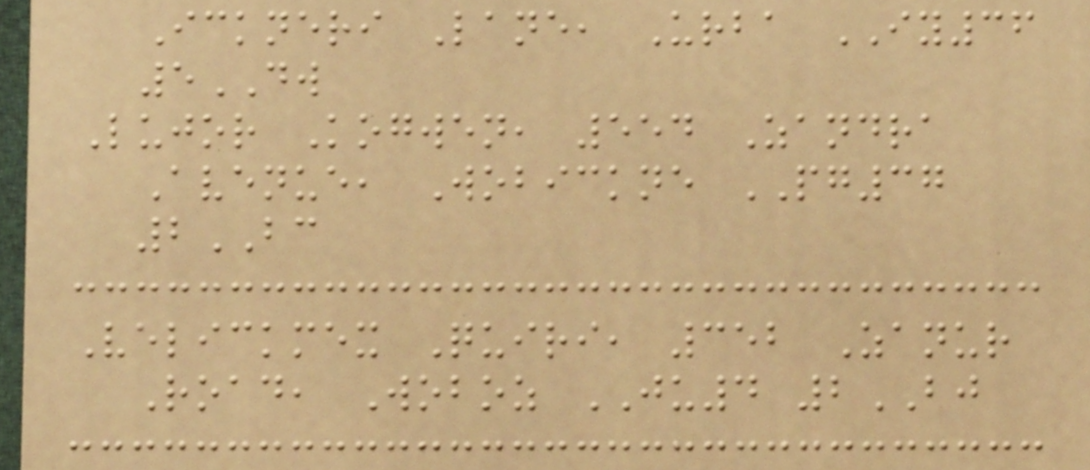Ickneri Lane, Urba IY36
5DW
Lujor Kogwen, 554 Zandra
Avenue, Wobickne PG37
2BC
Velickmex Quiri, 352 Zanur
Road, Woboz JU4 2BJ
